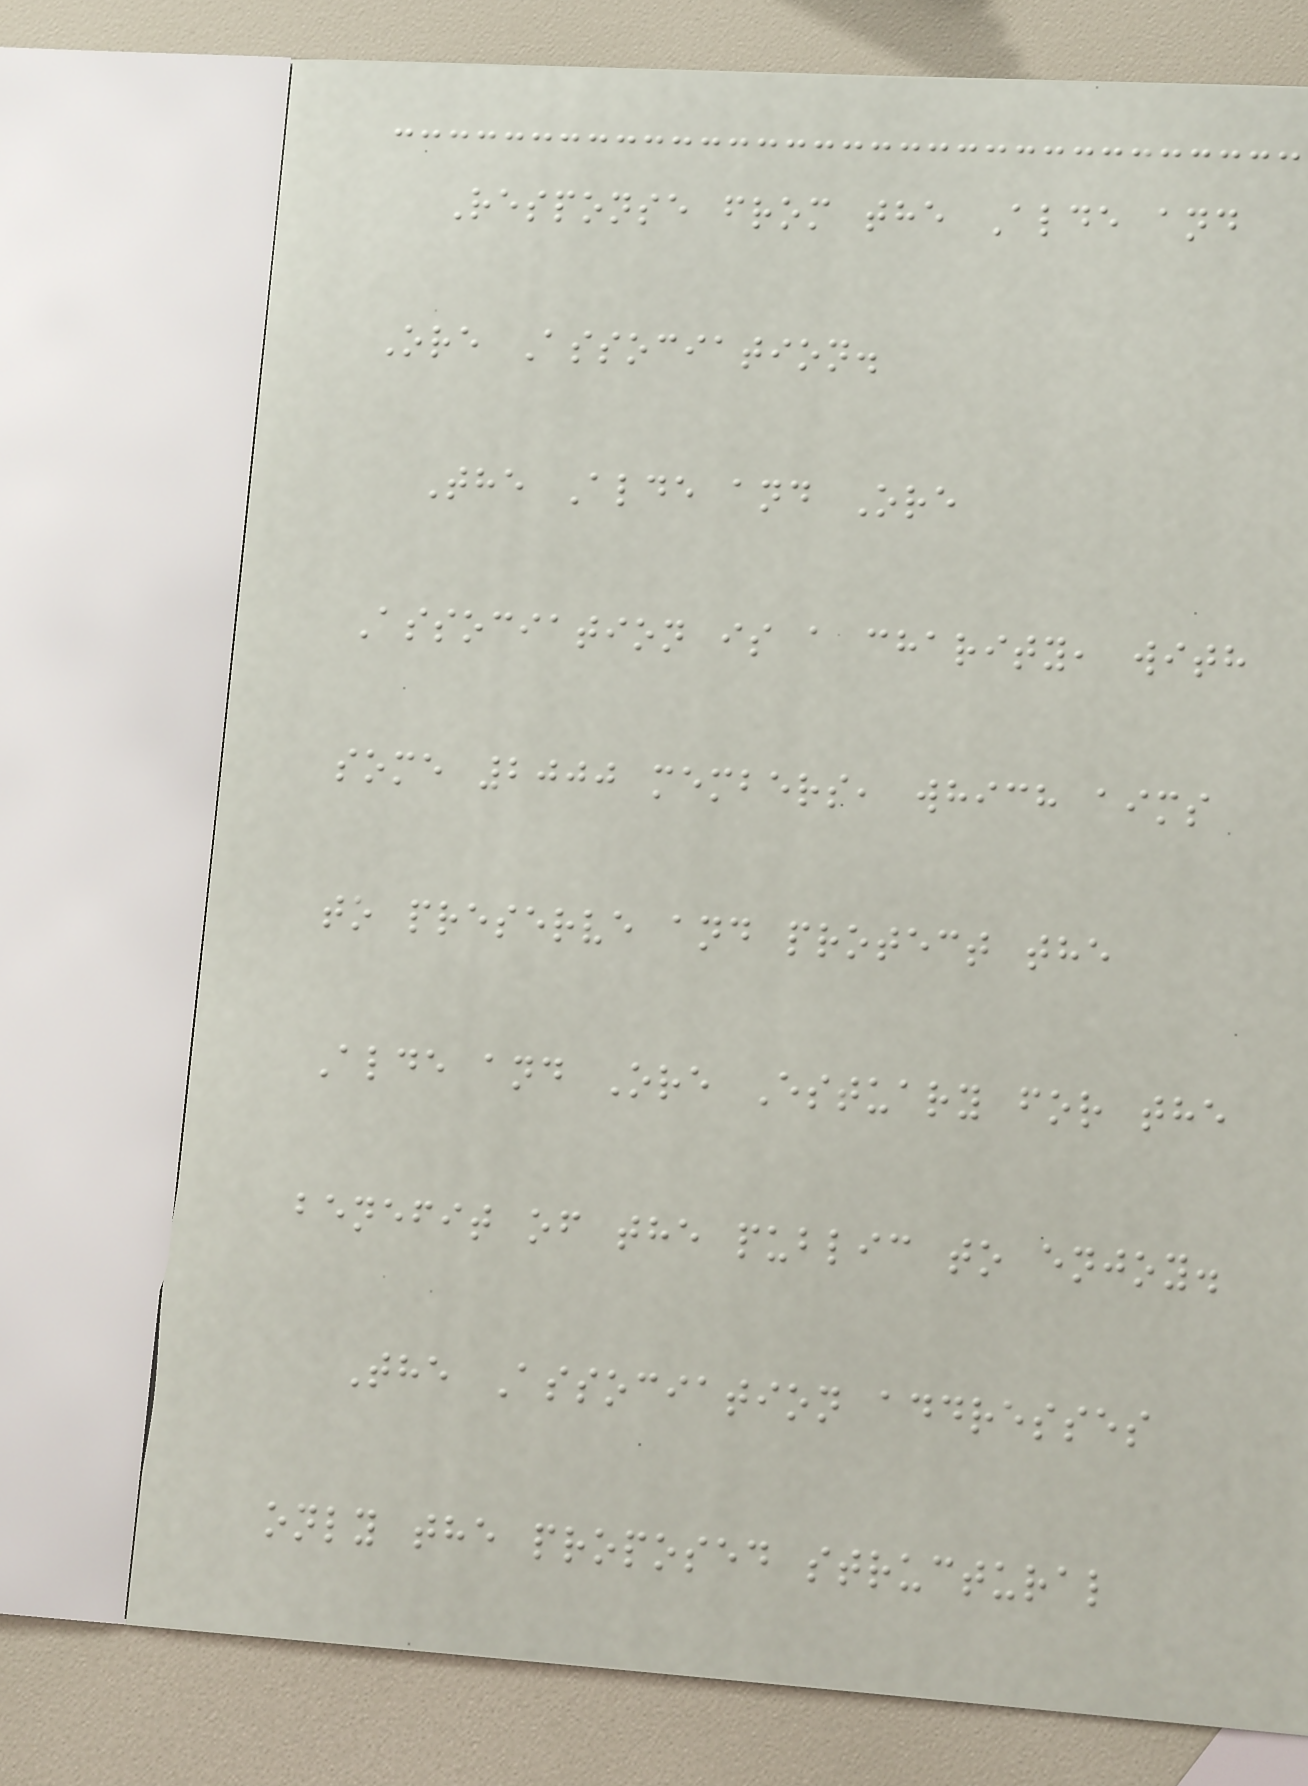Response from the Alde and
Ore Association.
The Alde and Ore
Association is a charity, with
some 2000 members, which aims
to preserve and protect the
Alde and Ore Estuary for the
benefit of the public to enjoy.
The Association addresses
only the proposed structural
